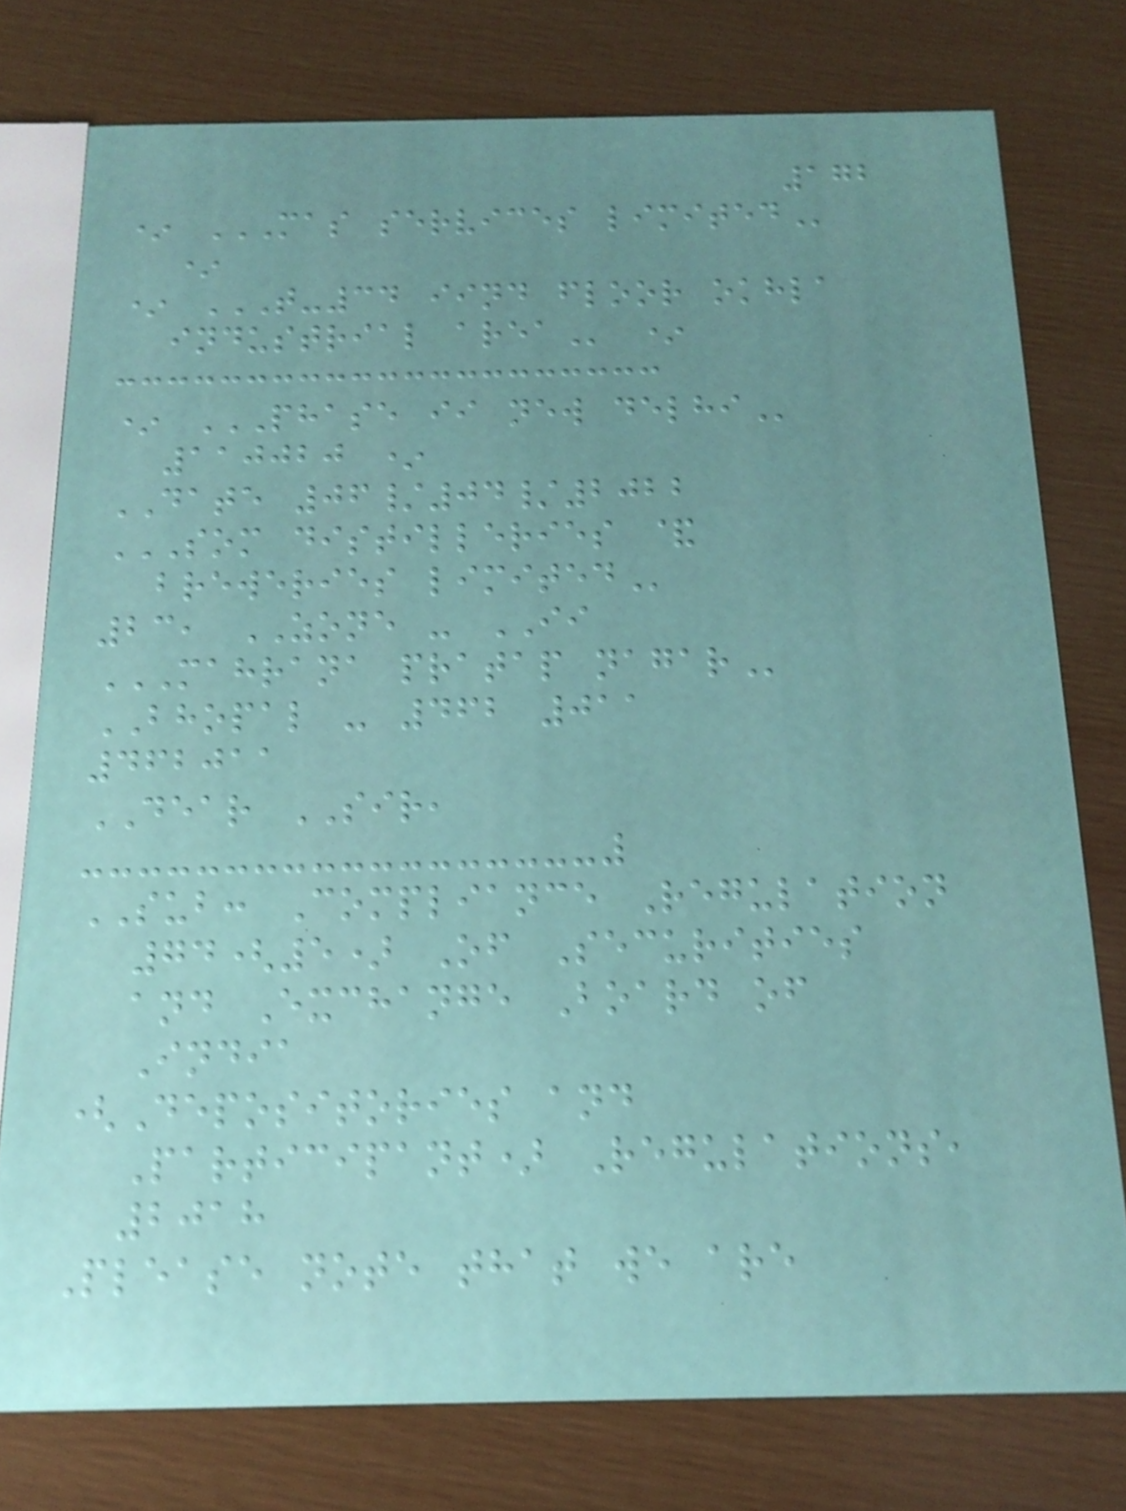172
* MAS SERVICES LIMITED
*
* T-34 IIND FLOOR OKHLA
INDUSTRIAL AREA *
* PHASE II NEW DELHI
110020 *
DATE 06/04/2022
SOM DISTILLERIES &
BREWERIES LIMITED
23, ZONE - II
MAHRANA PRATAP NAGAR
BHOPAL - 462 011
462011
DEAR SIR,
SUB: Compliance Regulation
74(5) Of Securities
and Exchange Board of
India
(Depositories and
Participant) Regulations,
2018
Please note that we are
